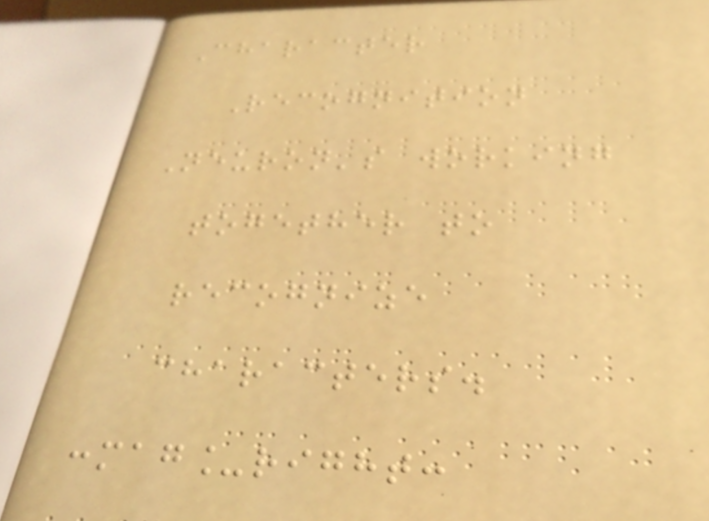Character
Recognition
Neuron's working
together to
recognize
characters.
:mag_right:
